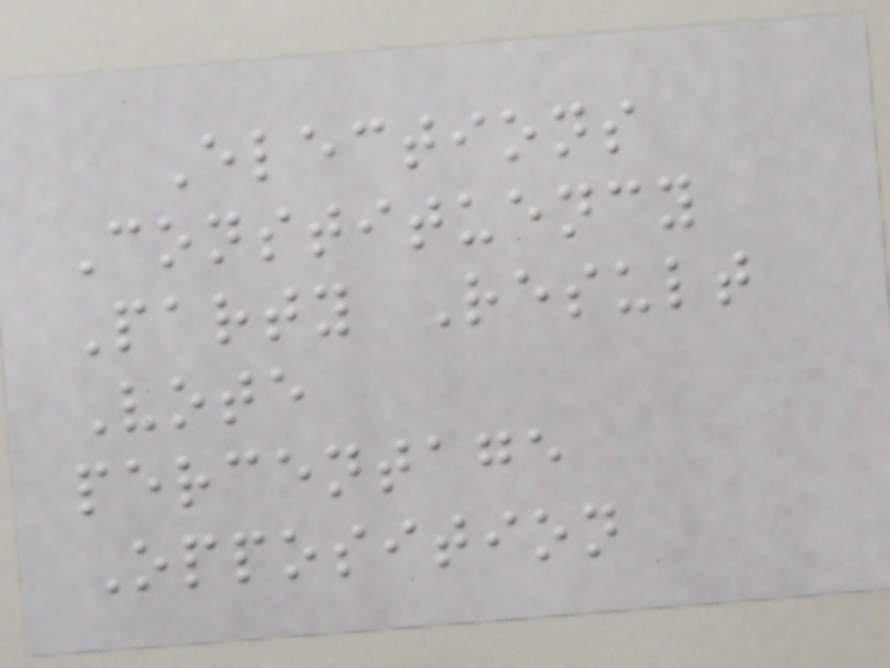Elections
Constituency
Party Result
Vote
percentage
Opposition
